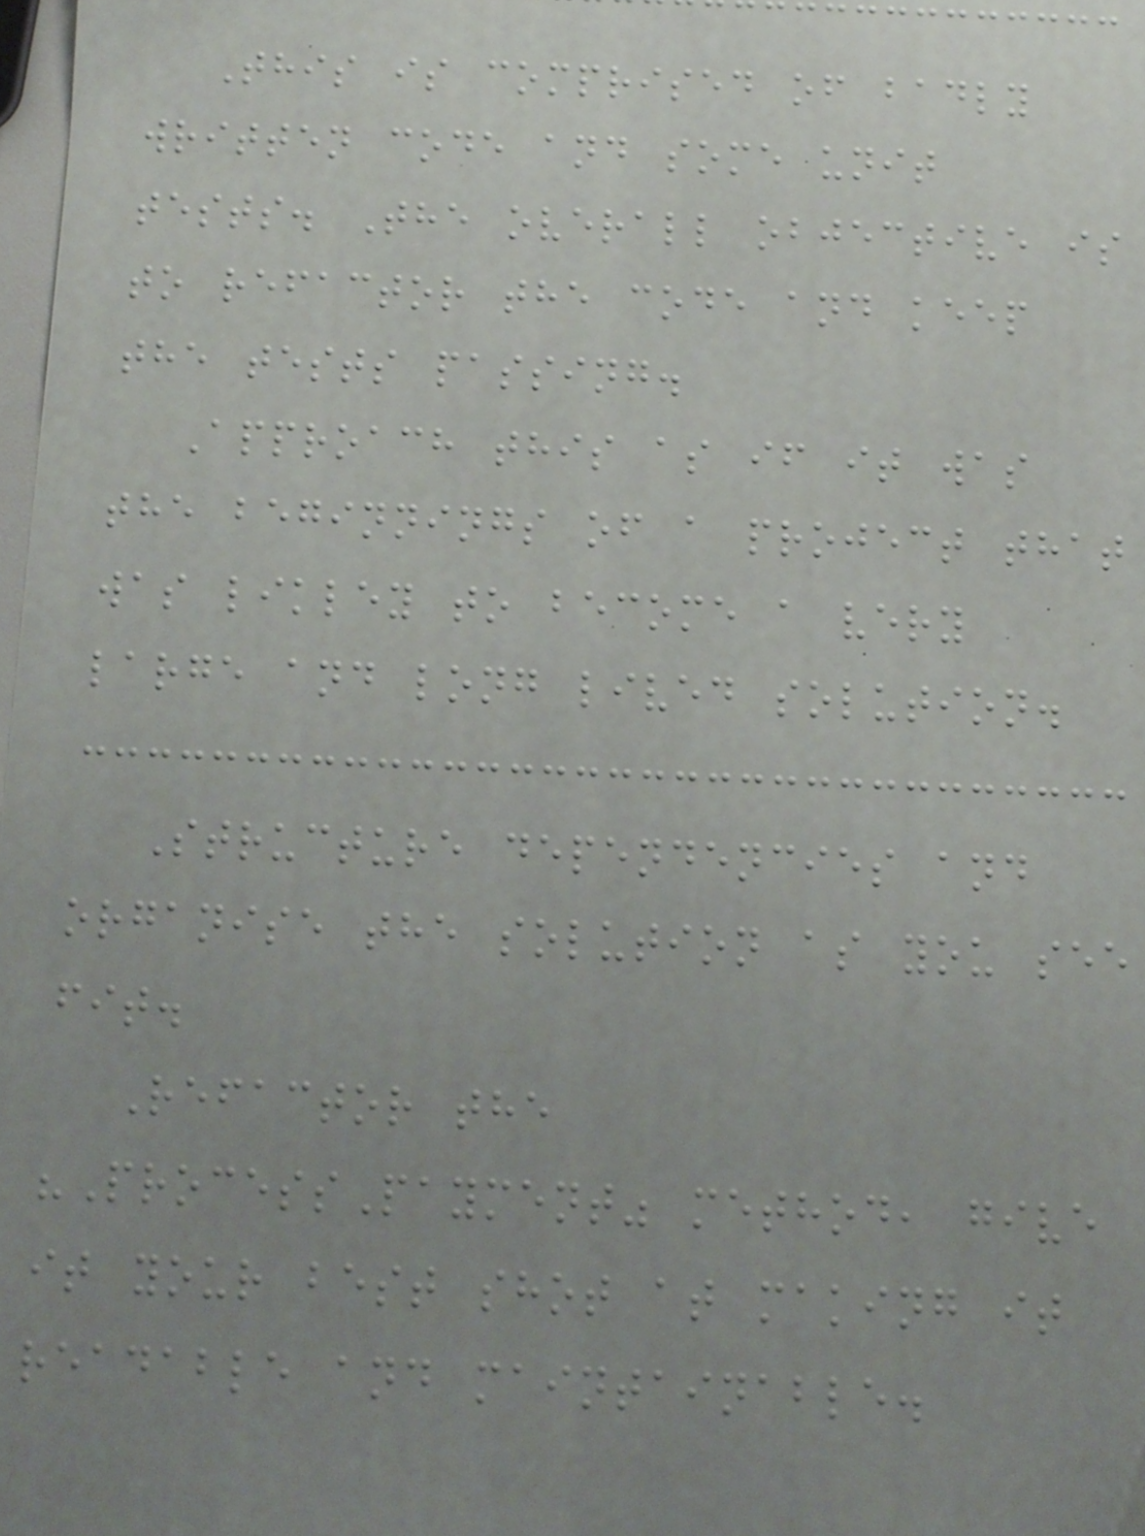This is comprised of badly
written code and some unit
tests. The overall objective is
to refactor the code and keep
the tests passing.
Approach this as if it was
the beginnings of a project that
was likley to become a very
large and long lived solution.
Structure dependencies and
organise the solution as you see
fit.
Refactor the
"ProcessPayment" method, give
it your best shot at making it
readable and maintainable.
